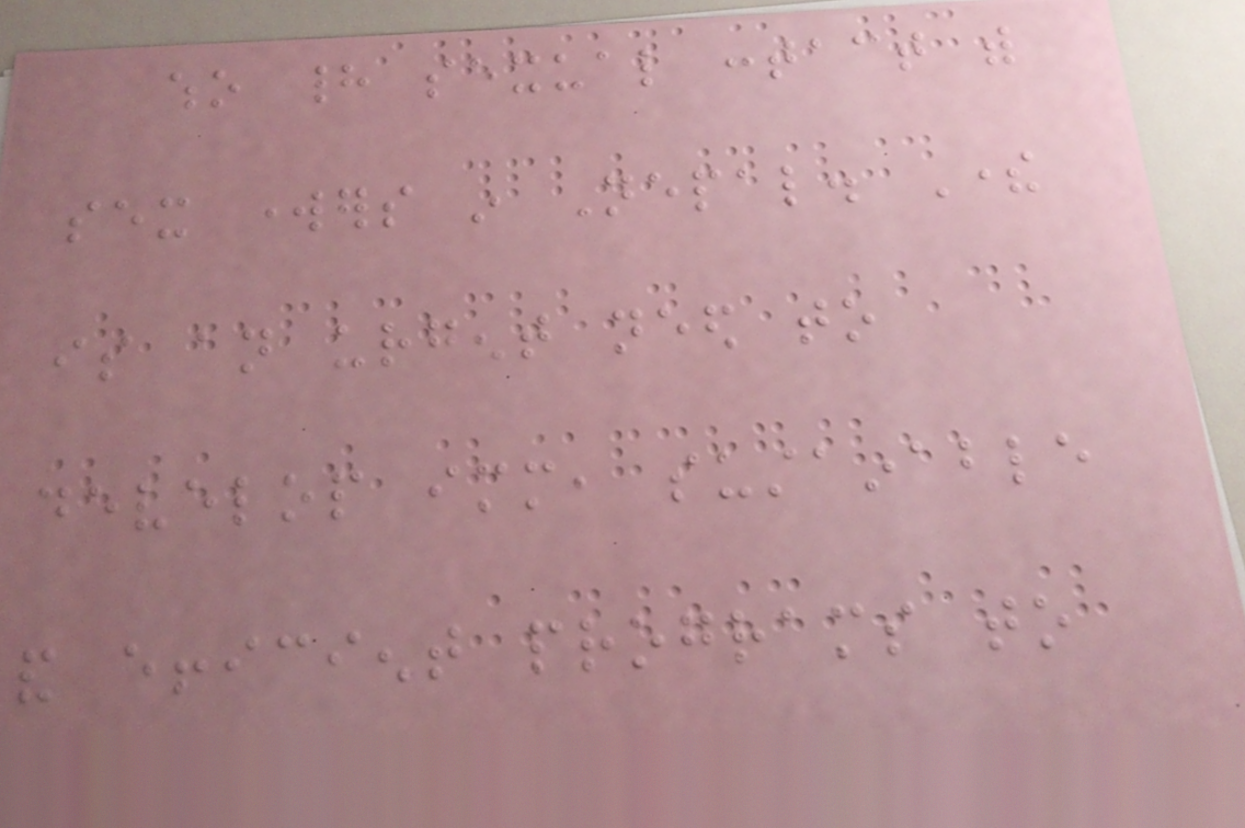who had sexual contact with
sex workers in Nepal. There
is an urgent need to
develop immediate, sustainable
and efficient programs to
